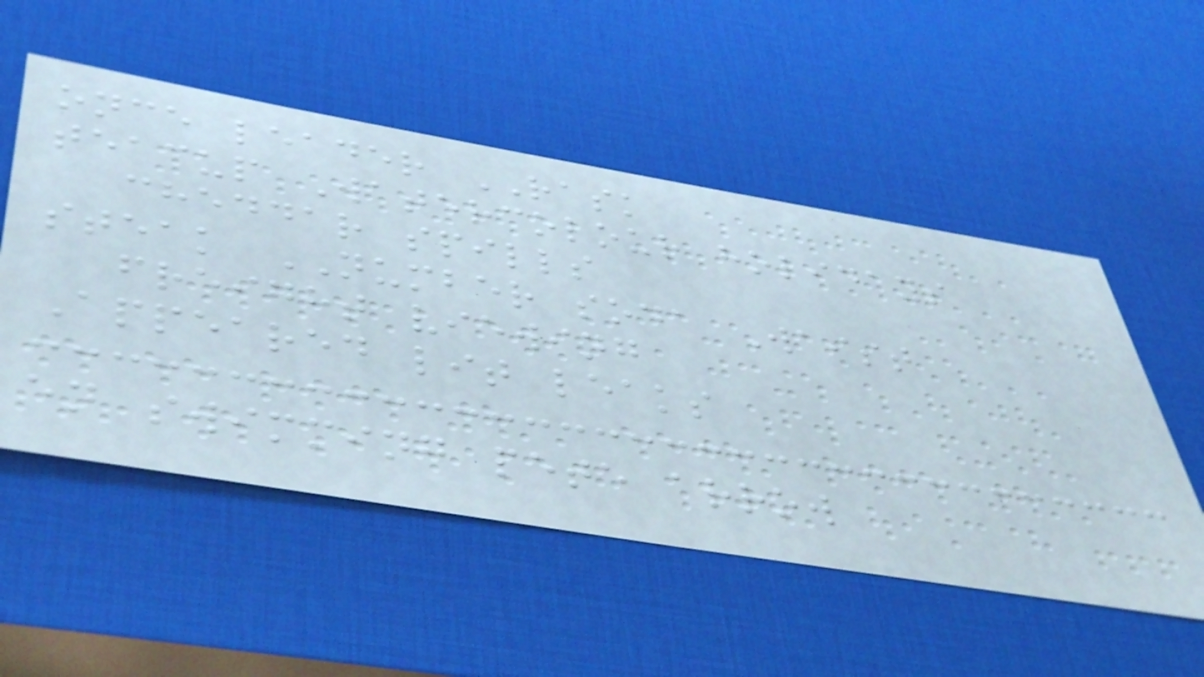once leader RASK
teacup Watercolour holidays
cheddar spills
steak NUMBER soda Waist
freight viewing
Appeared lit leaks
en swimming pete arrow
